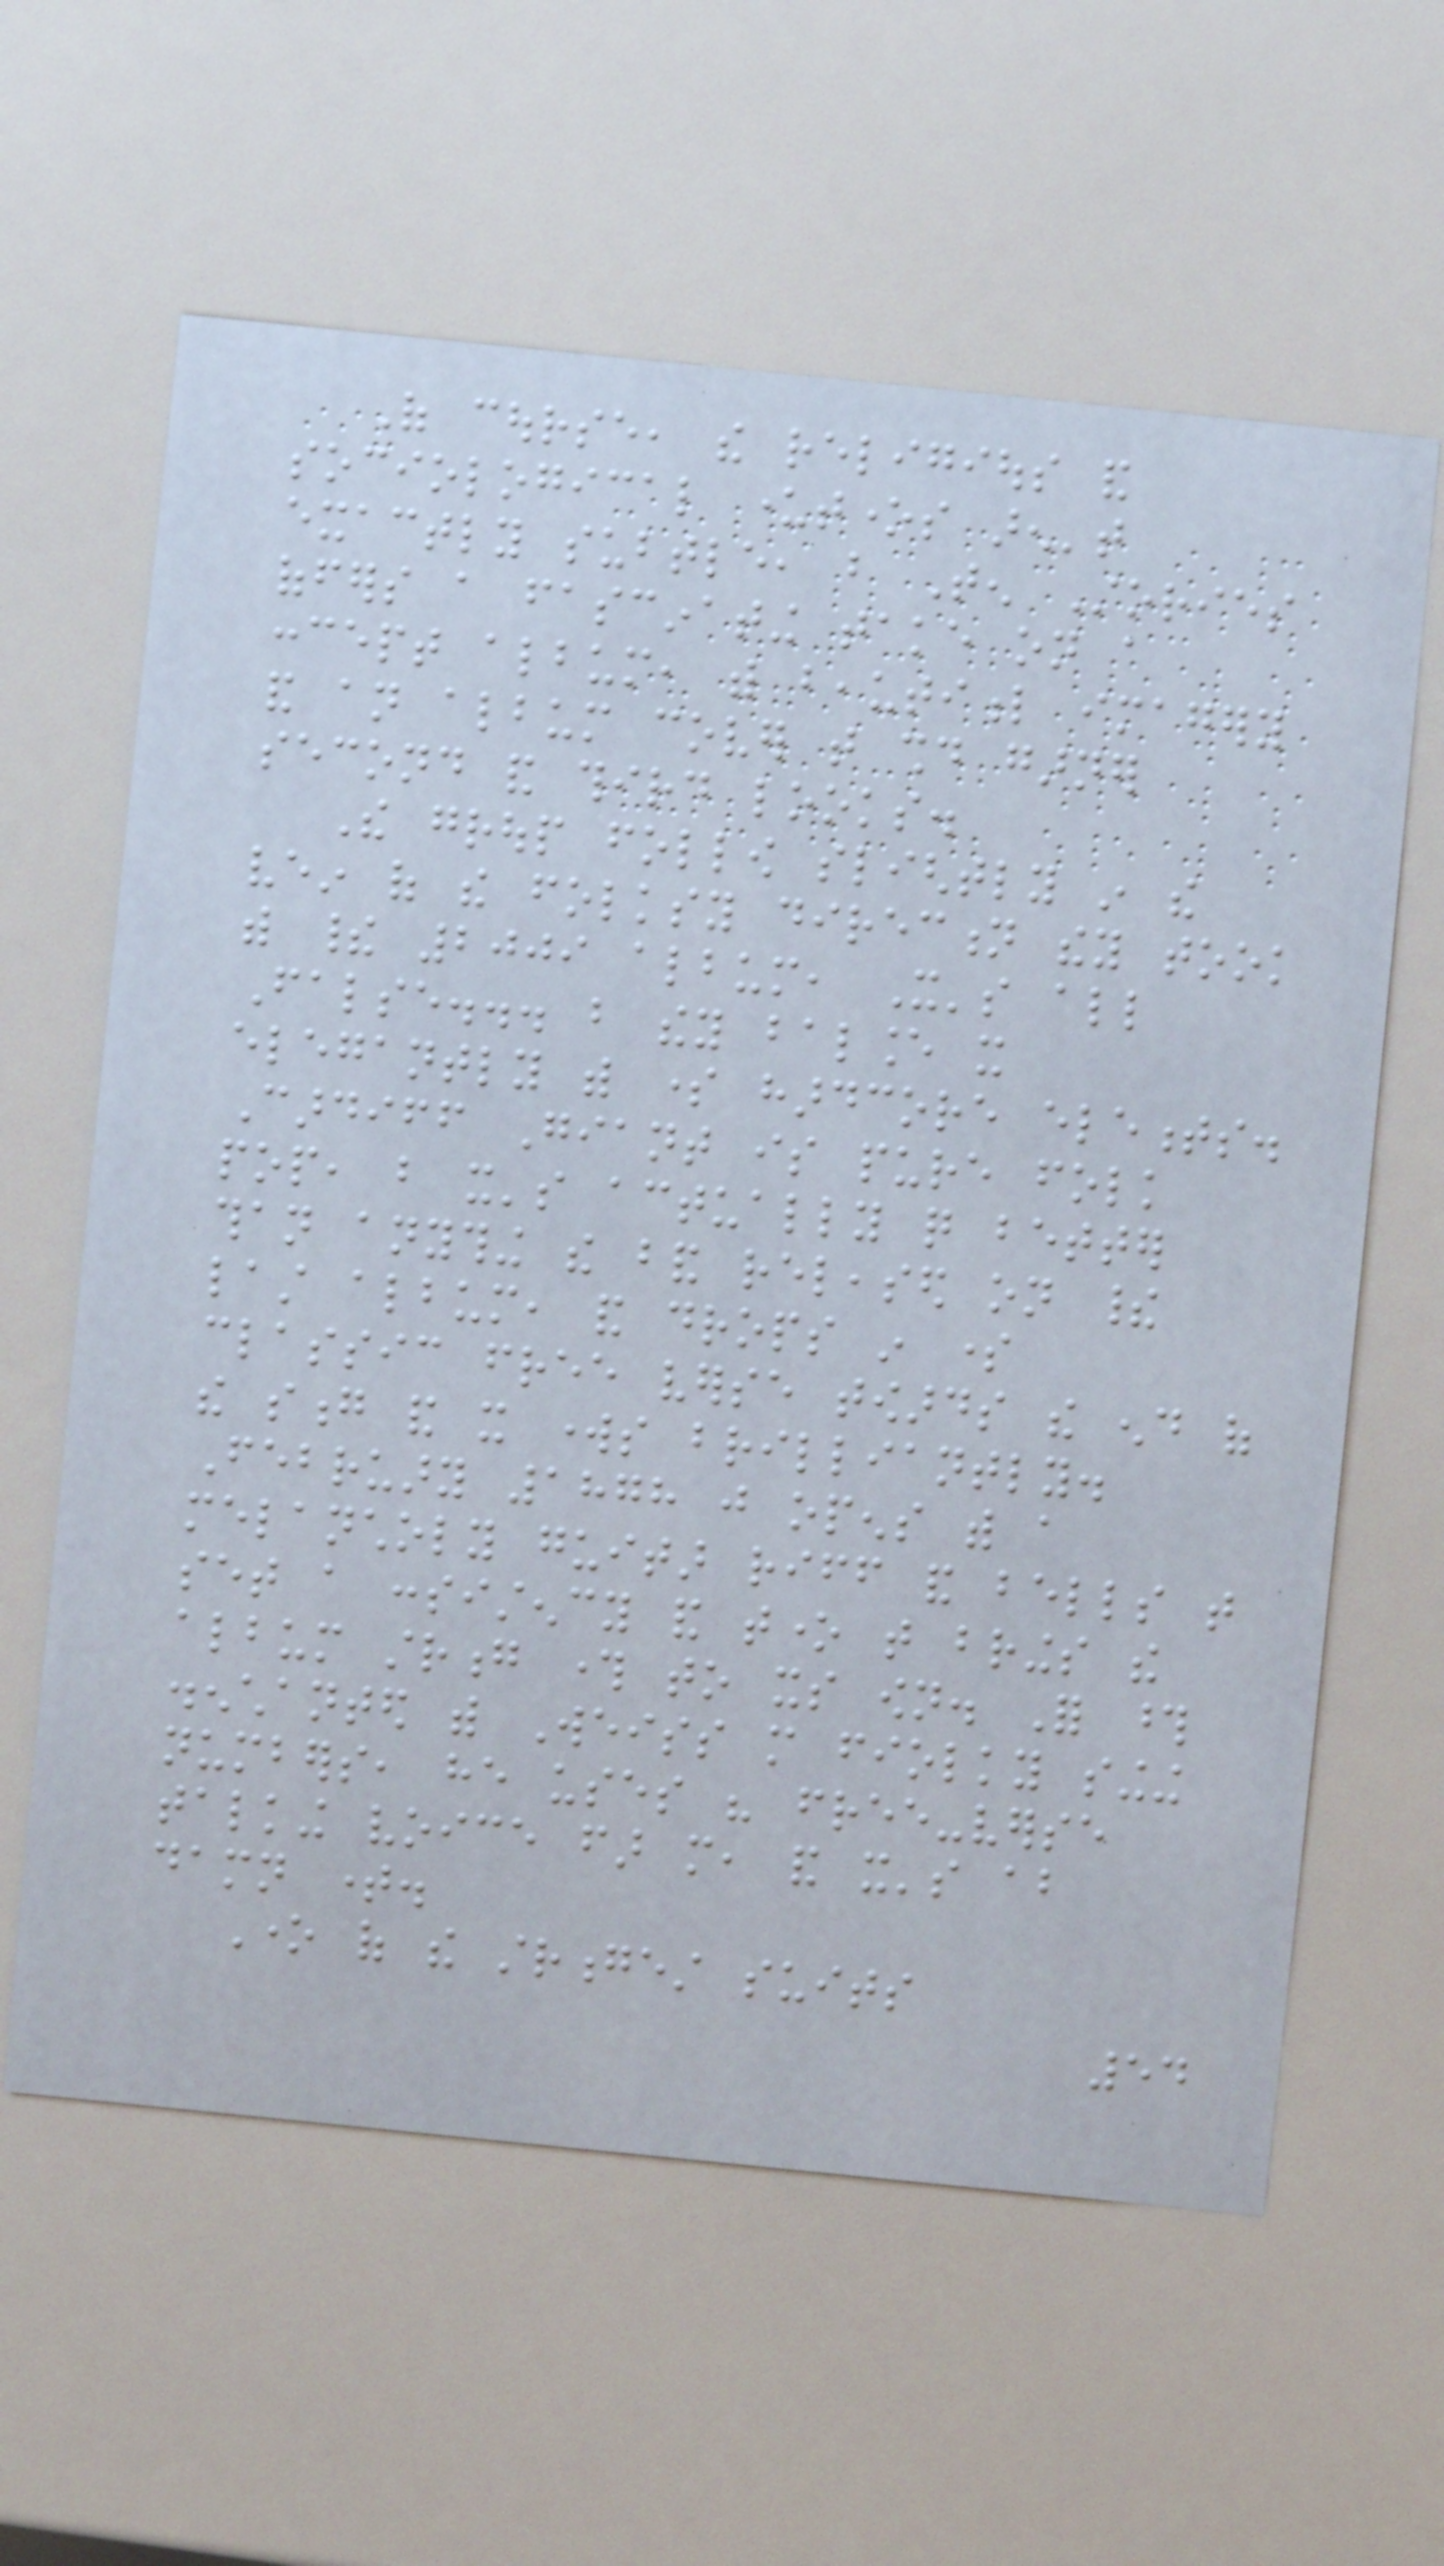Of course, the religious and
sociological undertones aren't
exactly subtle, but Ten Stories
offers a fascinating take on a
concept album, with beautiful imagery
and an album cover that should garner
second and third looks.
The group follow slightly in the
vein of the folksy direction they took
with their 2009 album, It's all
False... but they balance it
elegantly with some hardcore elements.
Cardiff Giant is pure folk
pop, but it's actually quite better
than anything the band released on their
last album, and drops in some
classic free verse towards the end of
the song and it works brilliantly.
February 1878 just opens with a
melancholy guitar riff and bells that
set a consistency and tone that brings the
album strong through to its own. For those
disenchanted with Weiss more fiolky singing
numbers, he uses his free-verse
talking voice far more, and it's about
damn time.
One of the strongest suits
54
